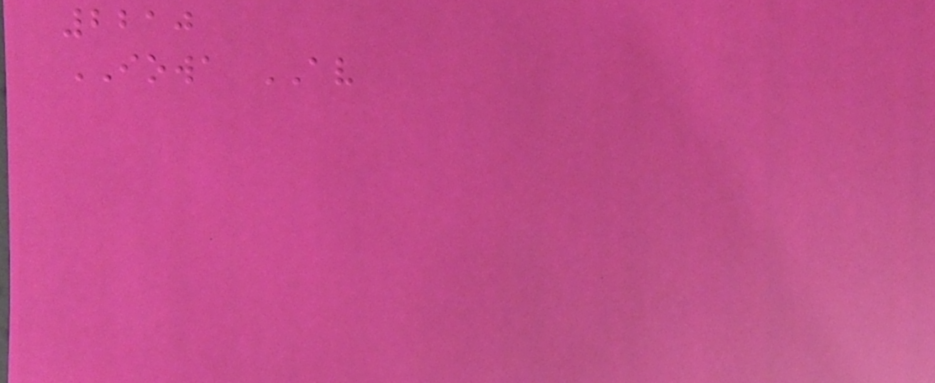2210
IOWA AV
